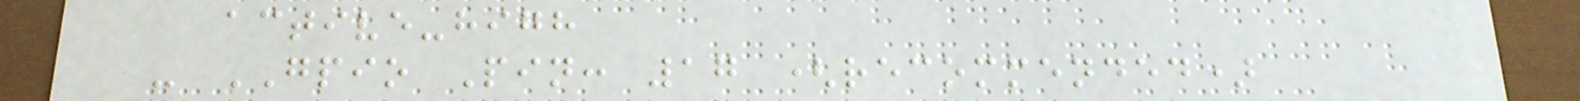active-high
- GPIO Pin: 17 (recommended)
